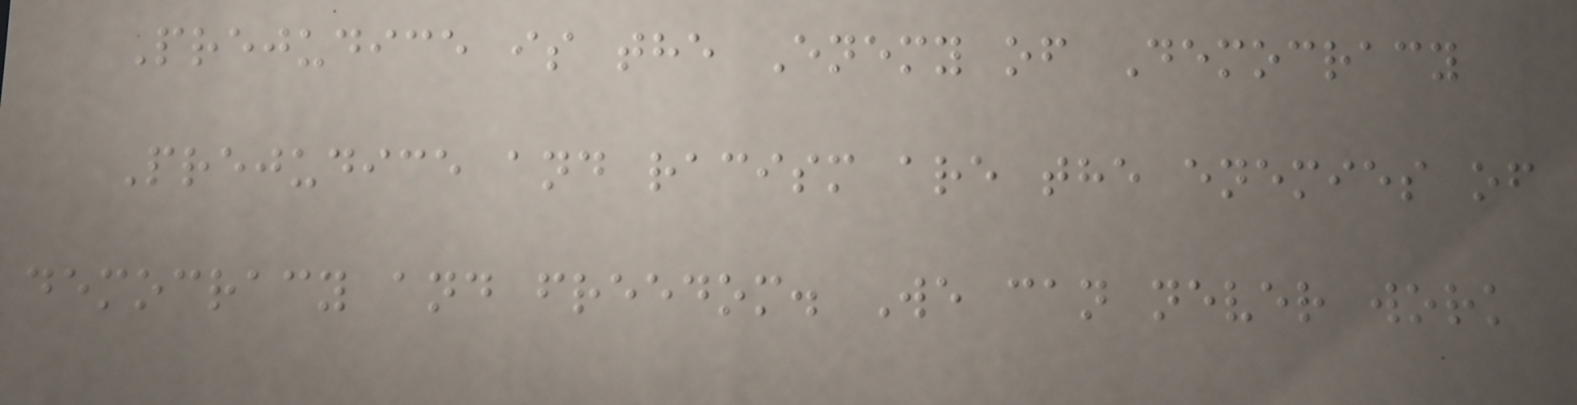Prejudice is the Enemy of Democracy
Prejudice and racism are the enemies of
democracy and freedom. We can never work
